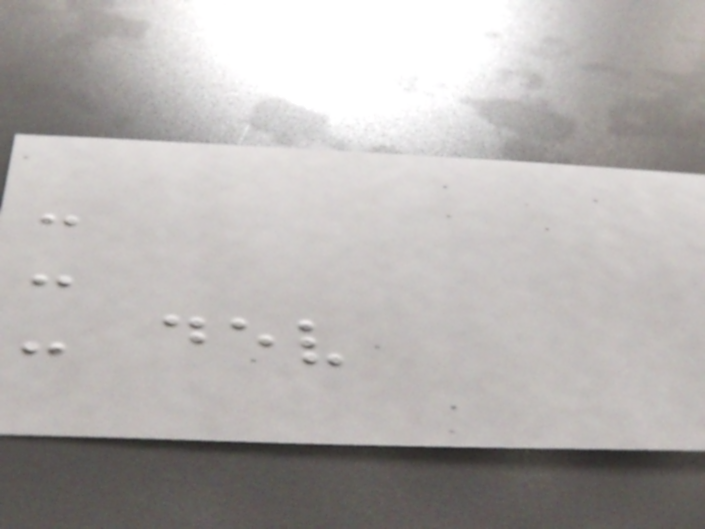-
-
- dev
